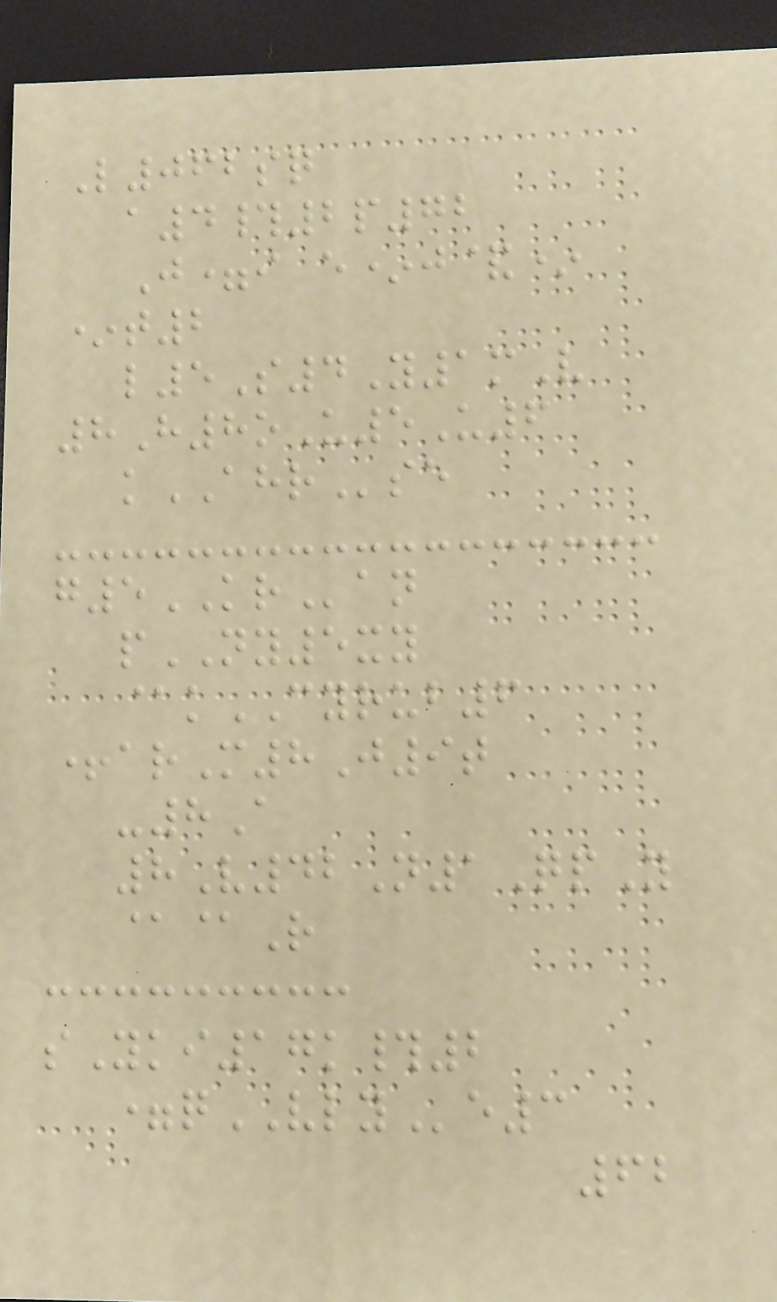L062sq
a4#2p72
J=i e*j&*
*t2
l5S4Y1mV
8H8oU5U6
kAHRse
g5KRan
pNY5xy
@kCYRUB6
+arM8J9t
-8A
8V42N1QpY
@@R
sYki17k#2
=qVLYe3
62
